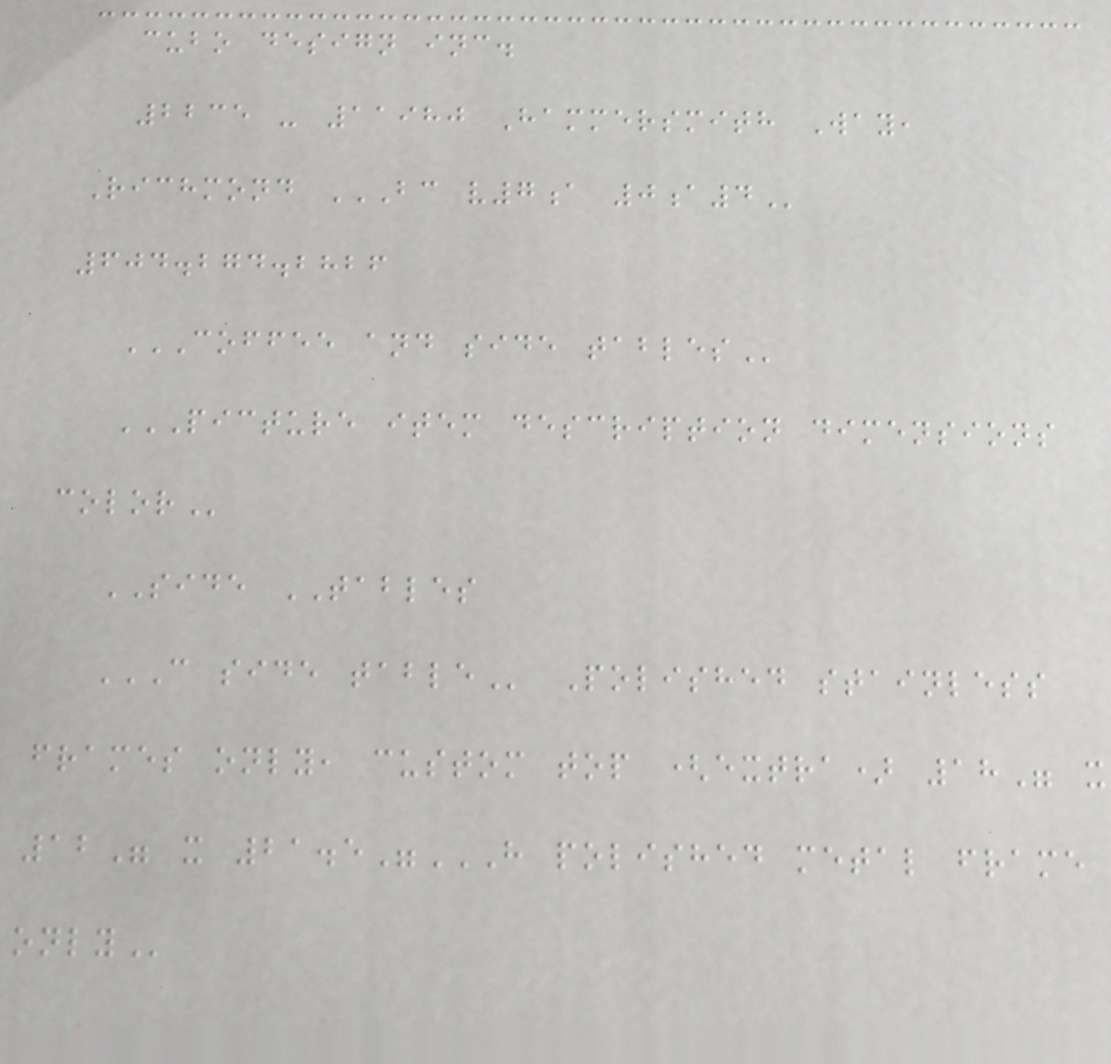cubo design inc.
2235 - 11980 Hammersmith Way,
Richmond BC V7A 0A4
604.274.2826
COFFEE AND SIDE TABLES
PICTURE ITEM DESCRIPTION DIMENSIONS
COLOR
SIDE TABLES
C SIDE TABLE Polished stainless
frames only, custom top (extra) 18" x
12" x 21.5"H POLISHED METAL FRAME
ONLY
